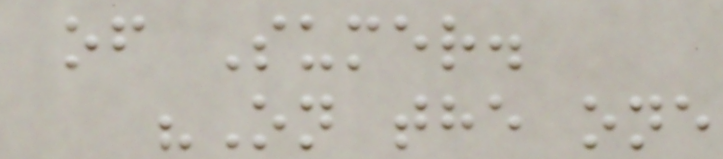of Sumer.
"On the one
